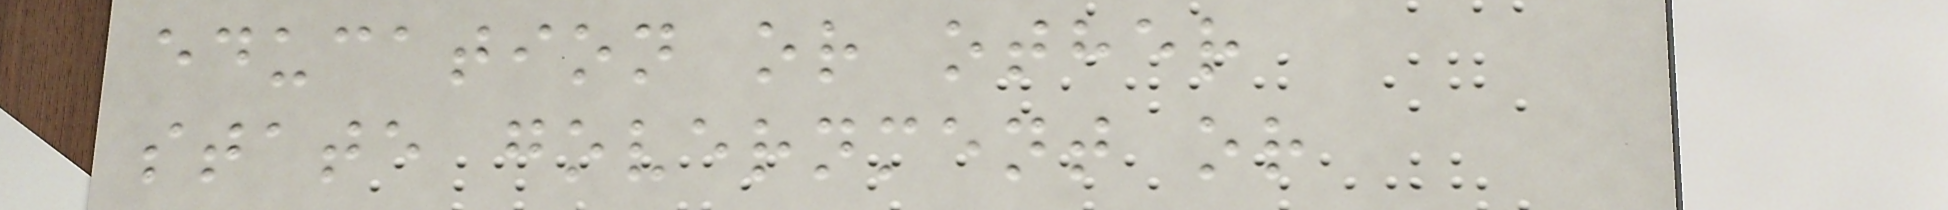education or other
state government or
